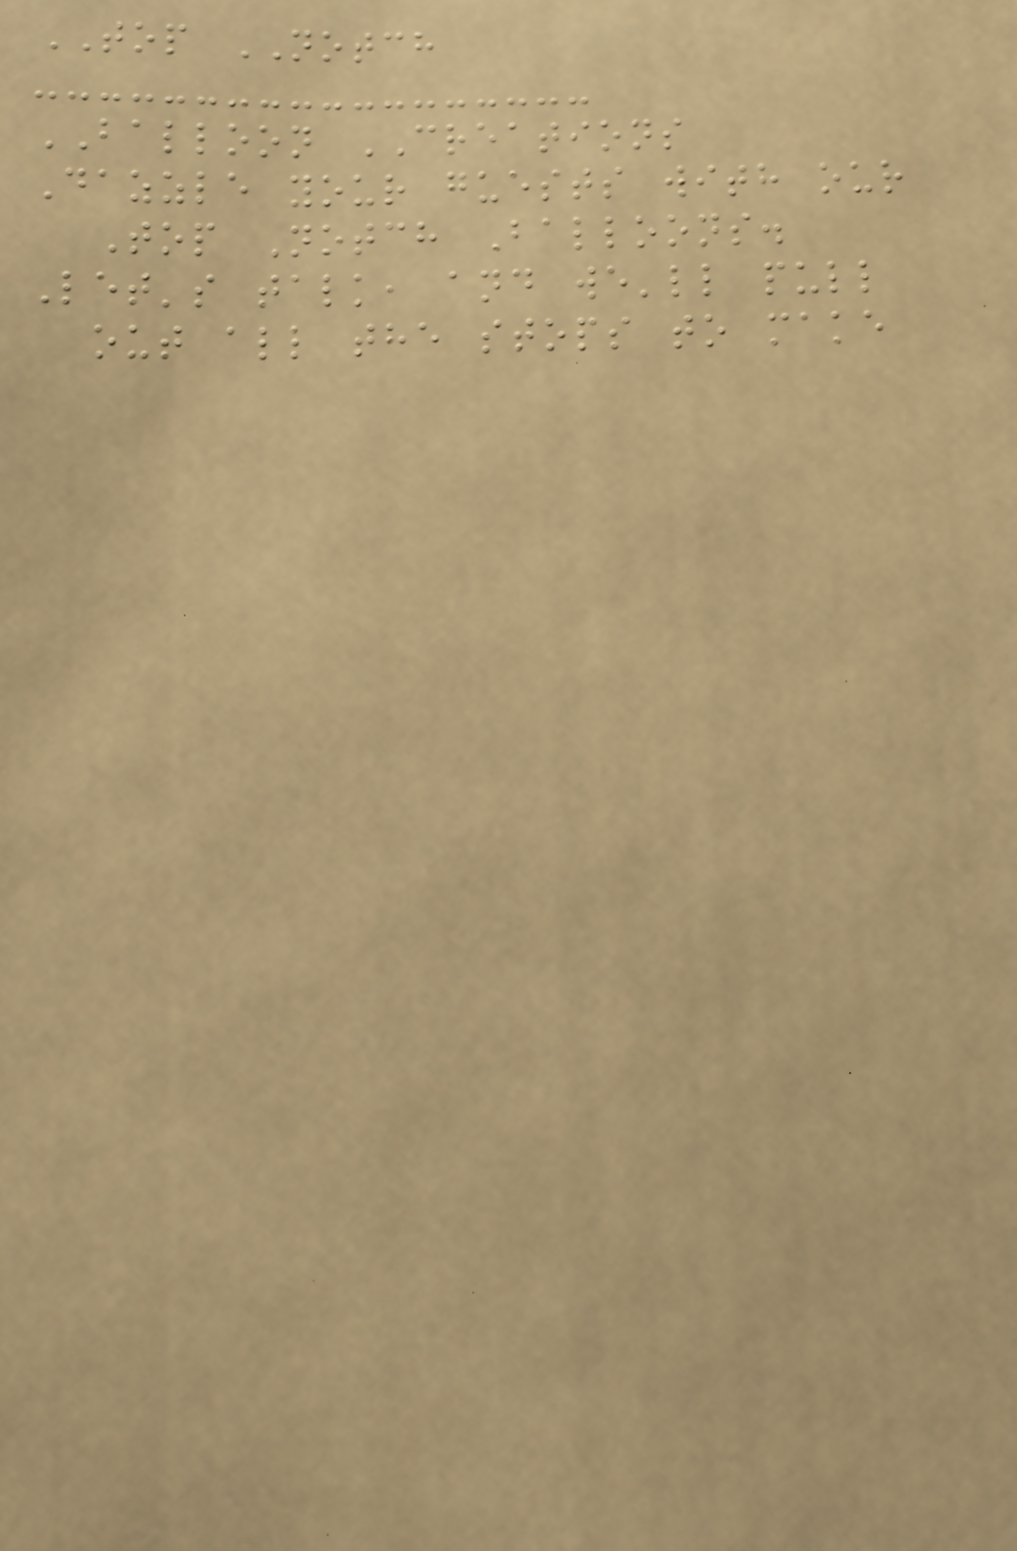TOP NOTCH
BALLOON CREATIONS
Dazzle your guests with our
Top Notch Balloons.
Let's talk, and we'll pull
out all the stops to make
